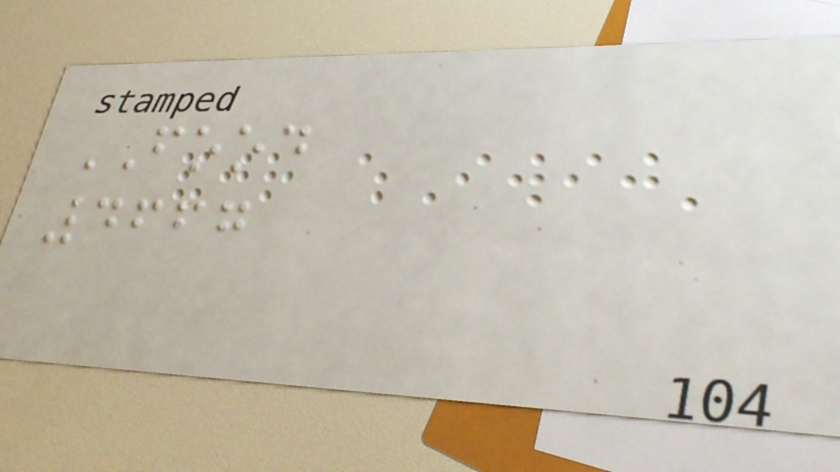FOOD
4667
